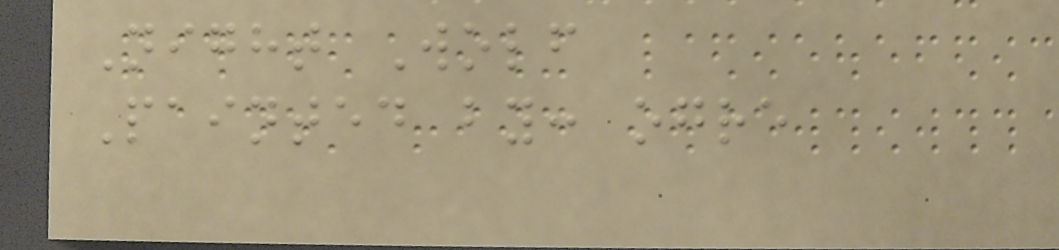Night Wolf
Painted by: ogre
